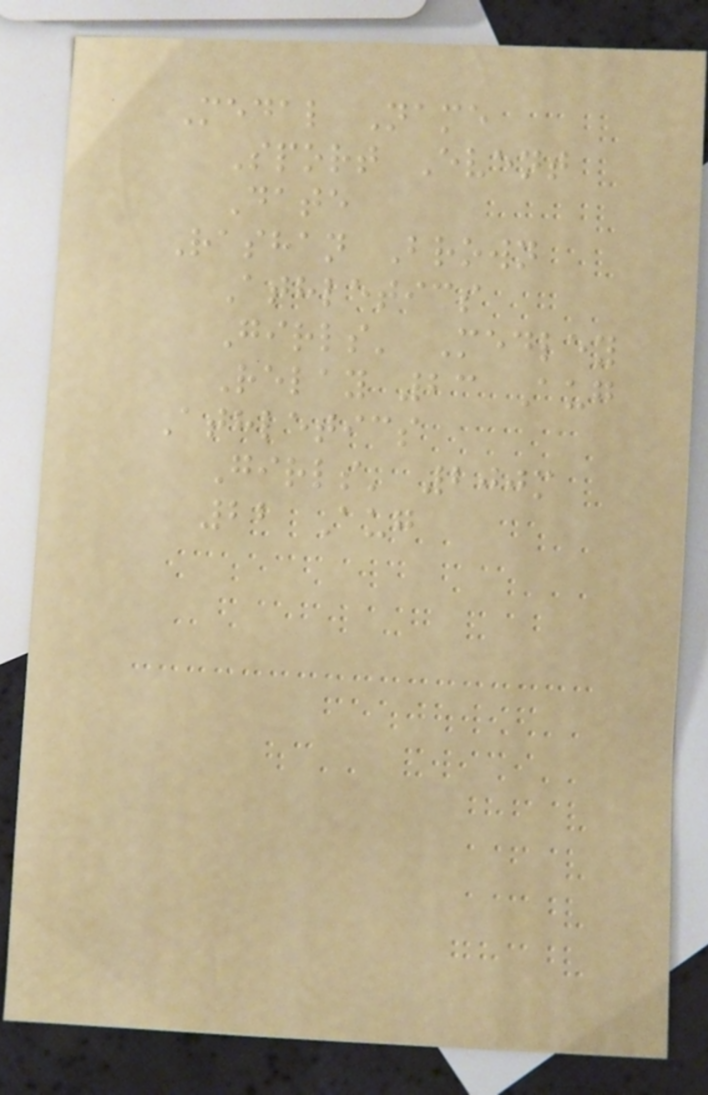Medal Name
Sport Event
Date
Rashan Brown
Athletics
Girls' Medley
Relay 23 Aug
Athletics
Girls' 200m
22 Aug
